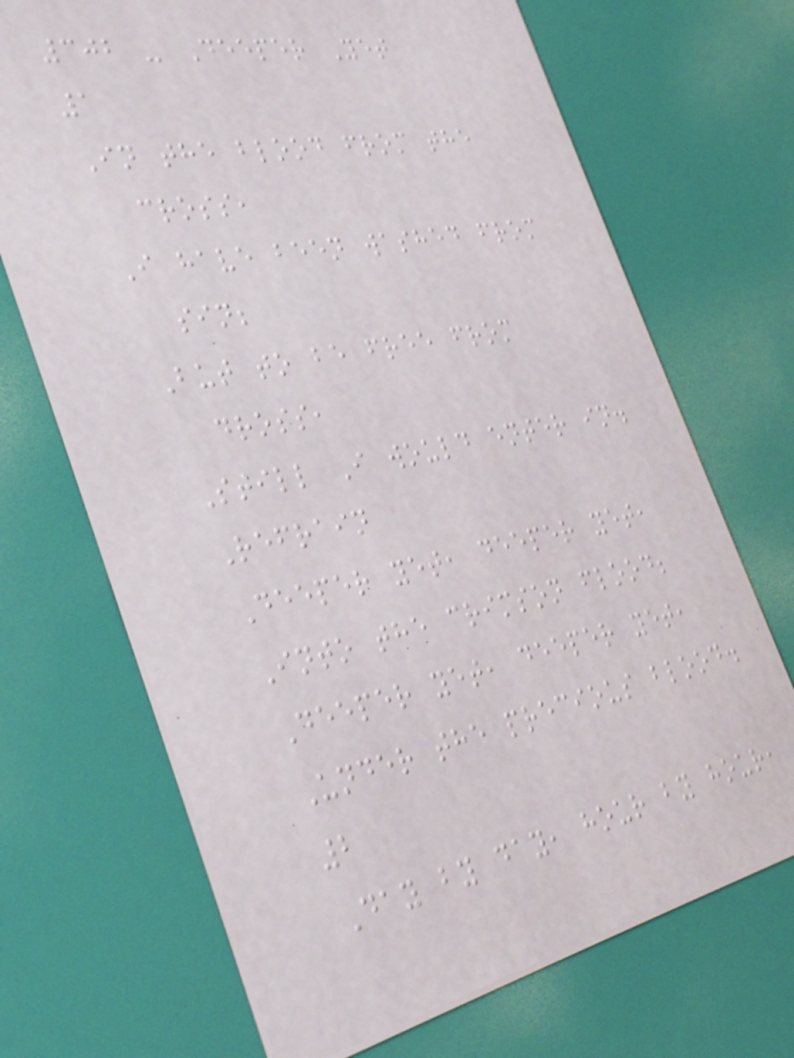302 - Deeper Yet
1
In the blood from the
cross,
I have been washed from
sin;
But to be free from
dross,
Still I would enter in.
Refrain
Deeper yet, deeper yet,
Into the crimson flood;
Deeper yet, deeper yet,
Under the precious blood.
2
Day by day, hour by hour,
